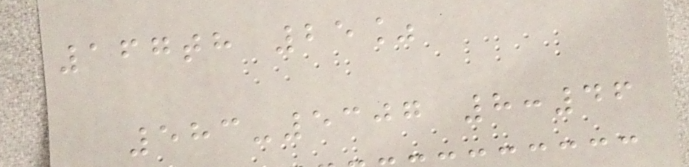167th 25%
583-5307 8:46
